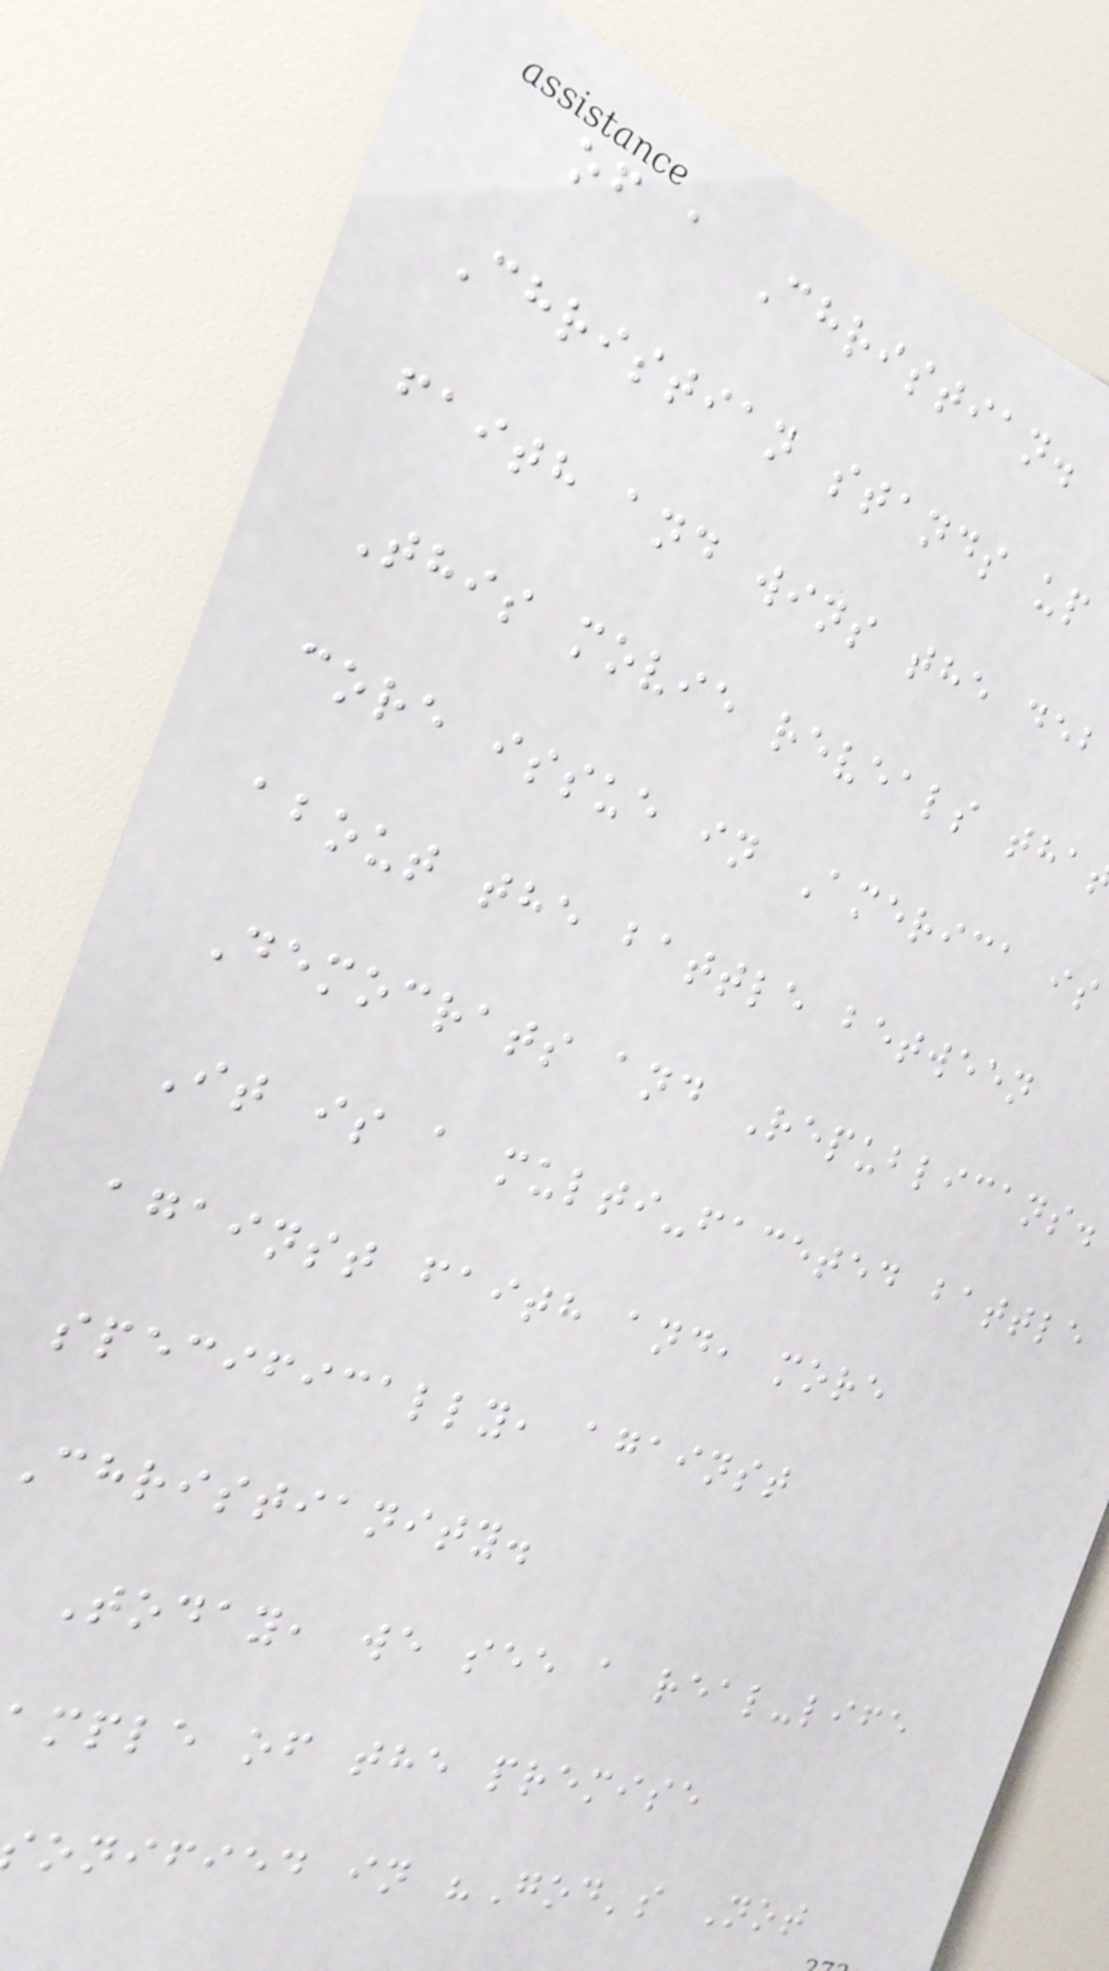of a Christian.
Christian stands up
faith and wins the deb
This movie reveals tha
core issue in America is
about the battle between
Democrats and Republicans.
It is a multi-faceted battle
against faith and, more
specifically, against
Christianity.
Today, we see a real-life
mple of the premise
onified in "God's Not
